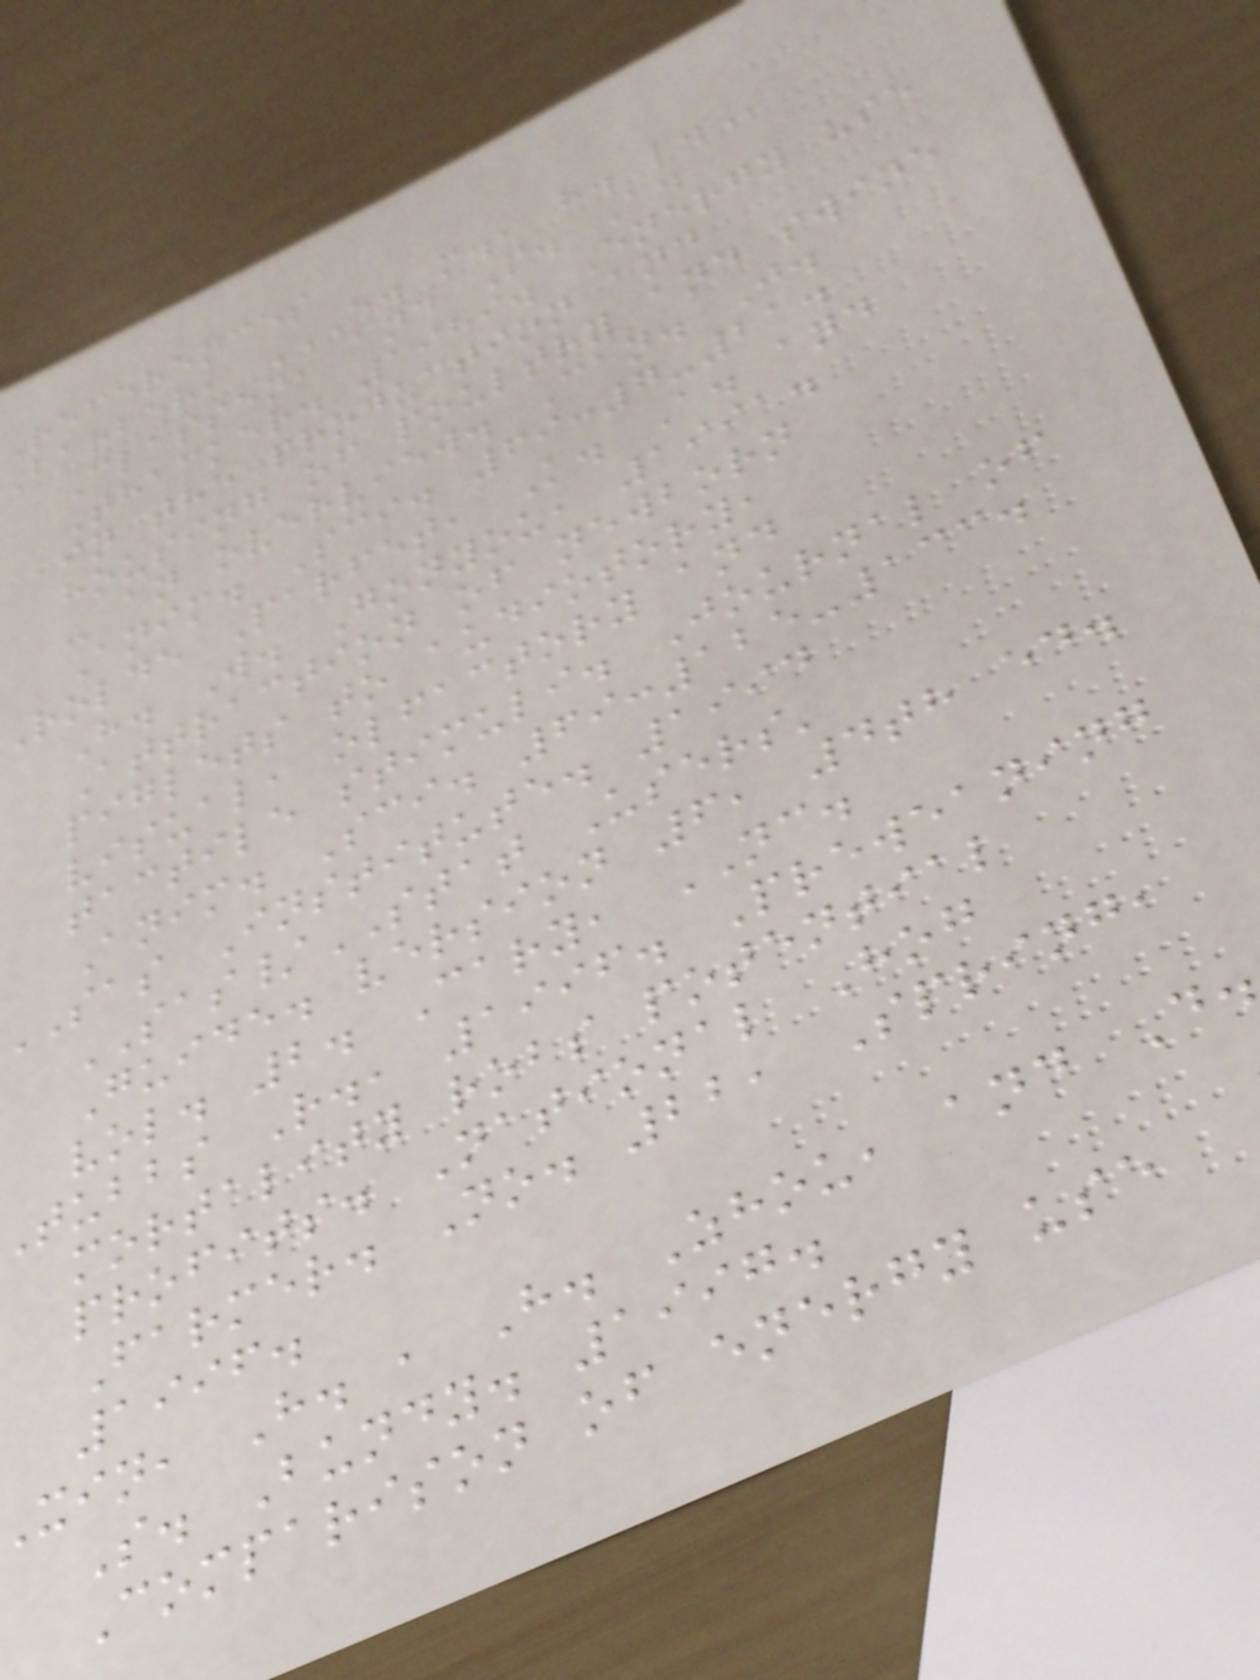References
Barber, E. M., H. L.
Classen, and P. A.
Thacker. 1989. Energy use
in the production and
housing of poultry and swine
- an overview. Can. J.
Anim. Sci. 69:7-21.
Rolde Parfet, K. A. and
H. W. Gonyou, 1991.
Attraction of newborn
piglets to audiotory,
visual, olfactory and
tactile stimuli. Journal of
Anim. Sci. 69:125-133.
sas Institute. 1994
SAS/STAT Users'
Guide. version 6, 4th ed.
vol. 2. Cary, NC.
tubbs R., 1996. Preweaning
mortality robs potential
profits. National Hog
Farmer. No. 22, Spring,
1996.
xin, H. , H. Zhou, and D.
S. Bundy. 1997.
Comparison of energy use
